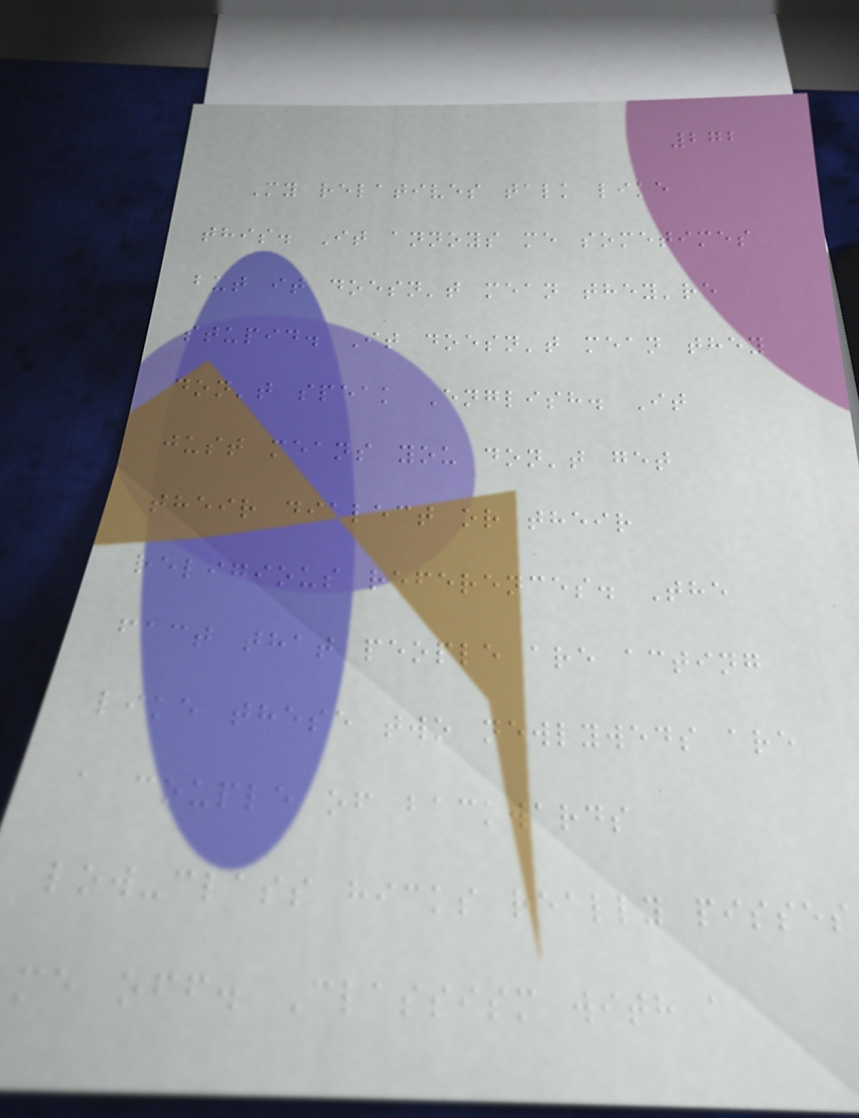272
My relatives talk like
this. It annoys me sometimes
but it doesn't mean they're
stupid. It doesn't mean they
don't speak English. It
just means you don't get
their dialect or their
religious references. The
fact that people are acting
like these two newlyweds are
a couple of backwards
low-class hicks really pisses
me off. Classism with a
